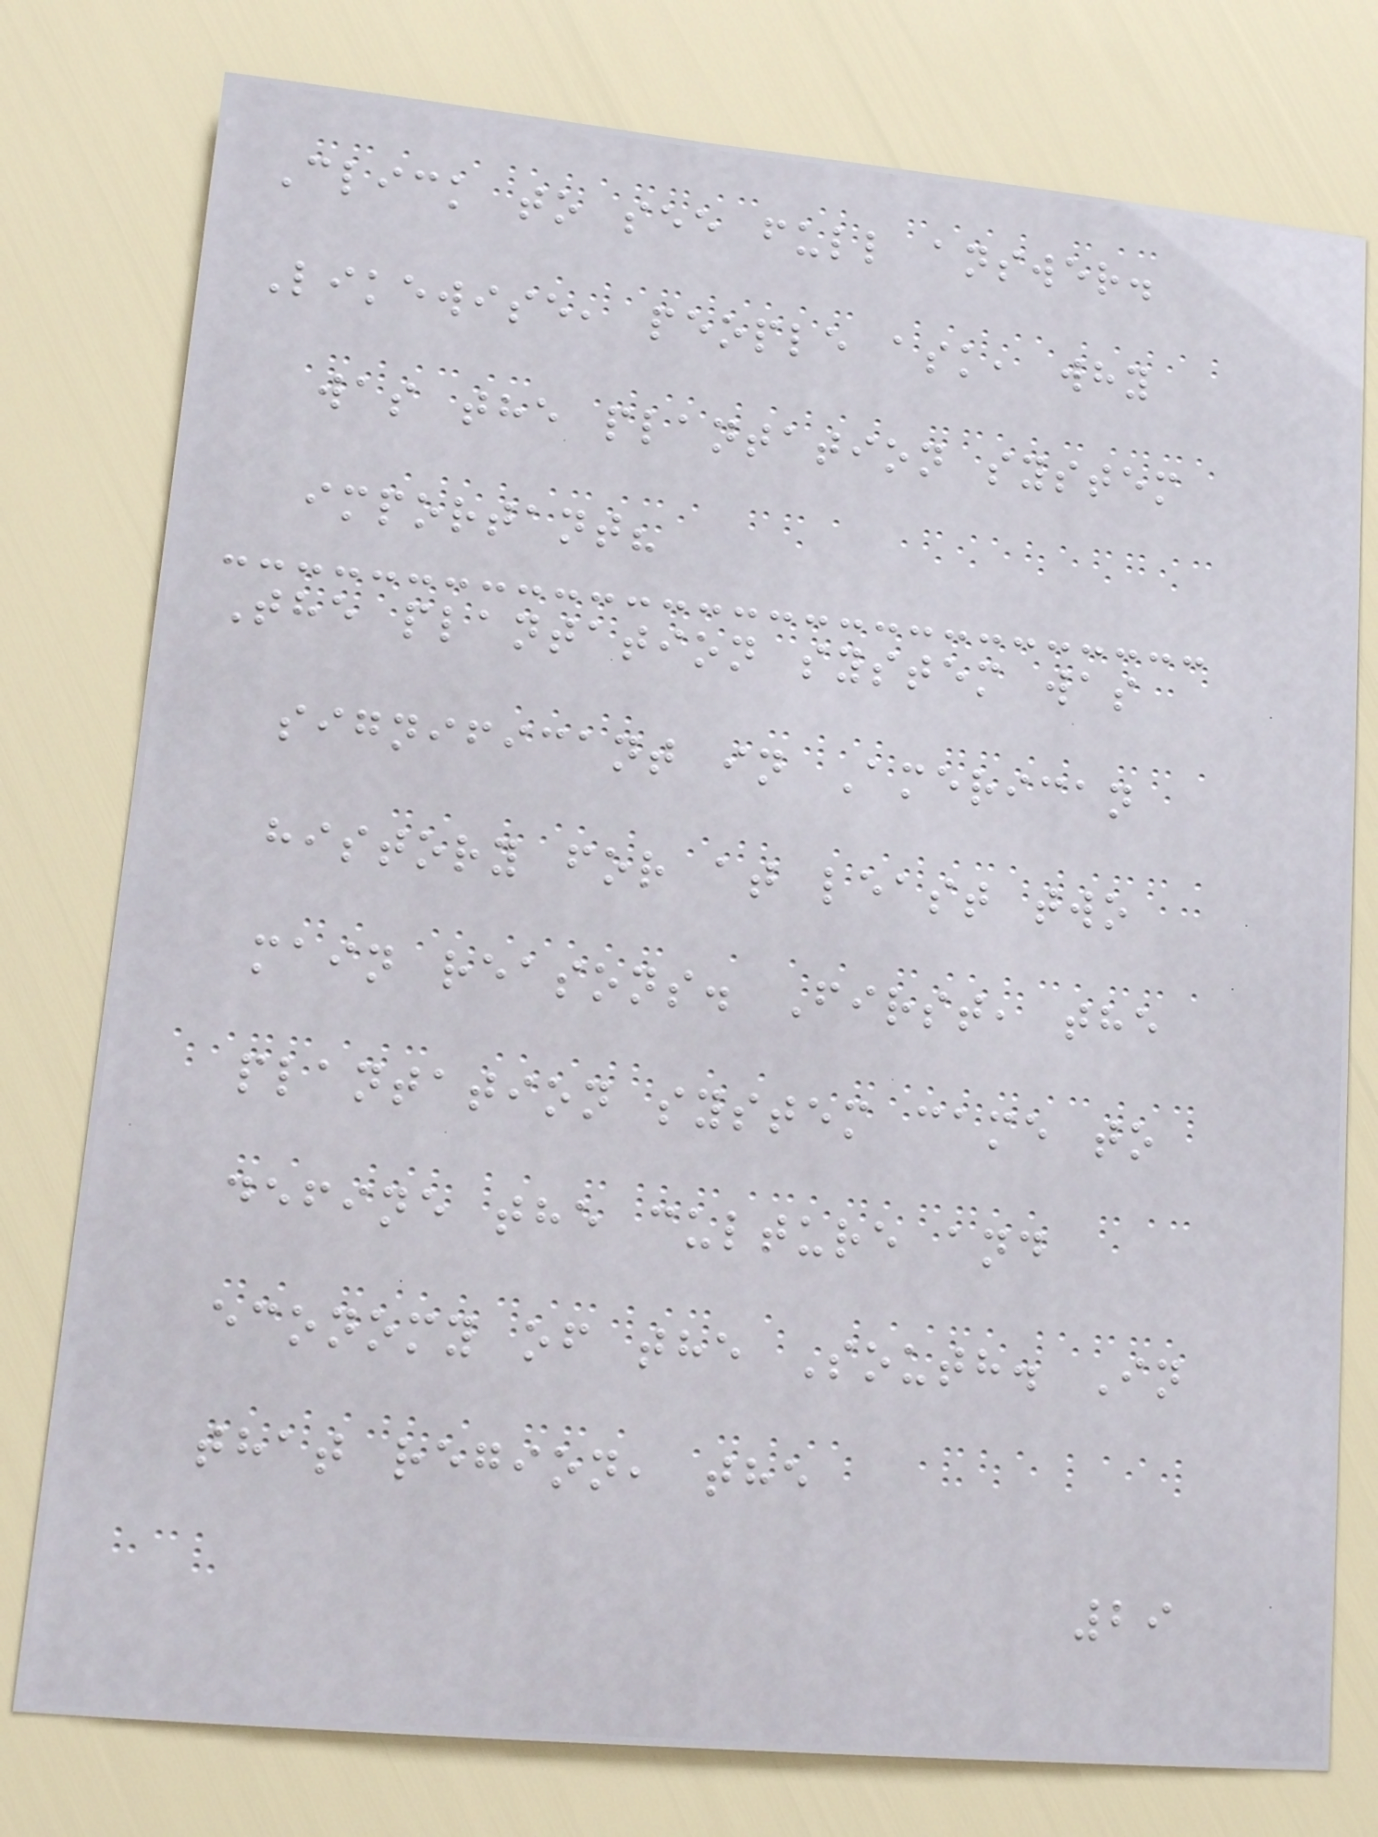Click to see full answer.
Likewise, people ask, why
was the plantation system
important?
The plantation system was
significant in American
history for at least two
main reasons. First, the
plantation system came to
define the culture and
economy of the South. In
that region, the
29
